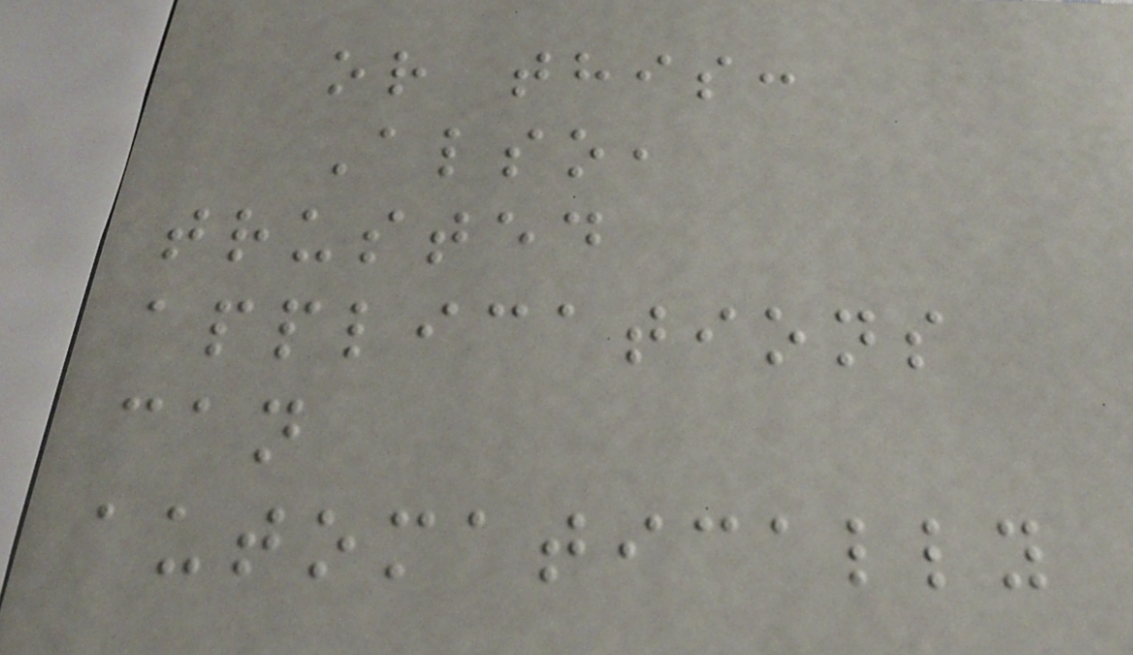or this:
Also,
trusted
applications
can
automatically
